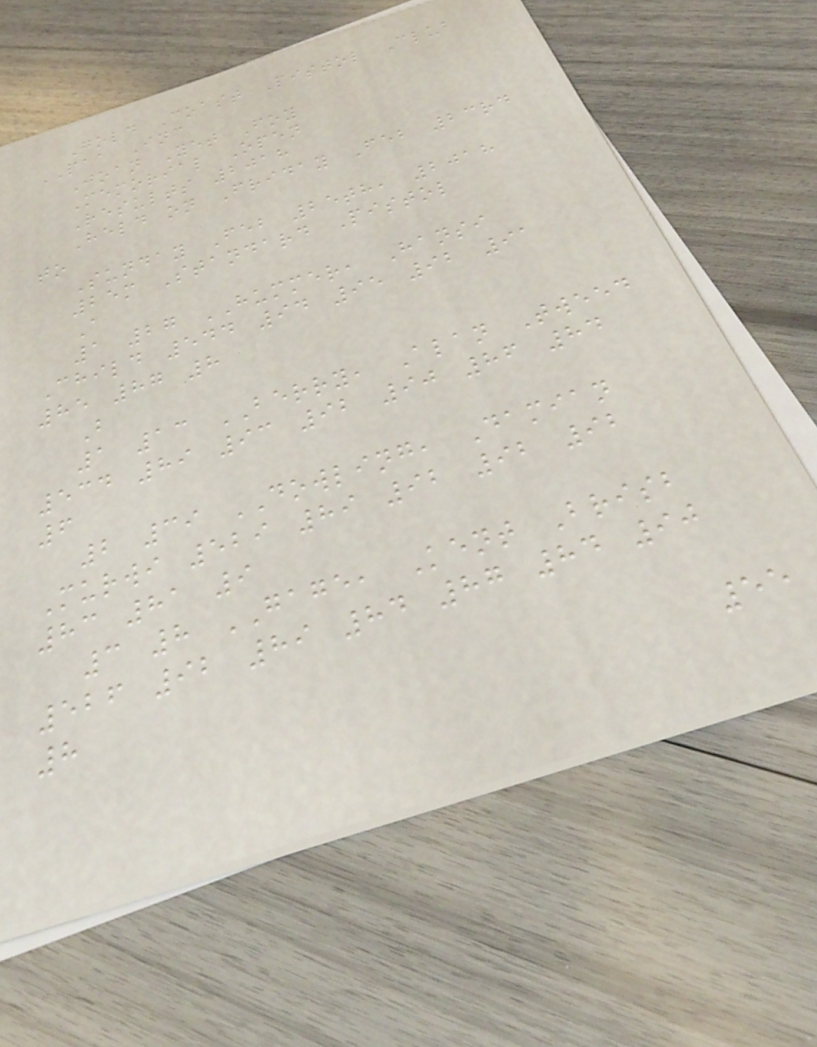Gold Coast Pistol Club
PAA Inc
Joan Yet Foy
Memorial Open
Results 2018
Held on Friday Feb 23rd
to
Sunday Feb 25th, 2018
25m Standard Pistol
A
1 27 HUMMER, Hansi
Child 544 94 95 92 91
85 87 8
B
1 13 BERRY, Alan Tweed
534 89 93 92 90 86 84
6
2 39 DOWLING, Damian
Murwi 529 89 92 92 92
83 81 9
3 8 GAGE, Kent Brisb
526 92 89 84 87 84 90
8
55
